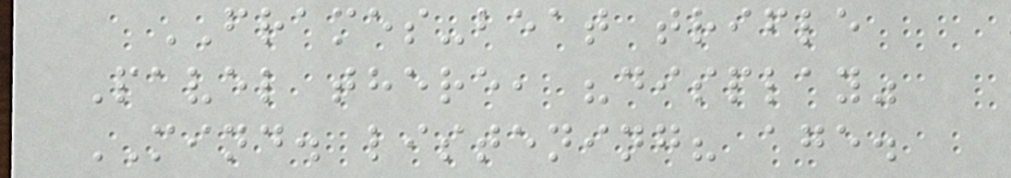FRAMES-beat trifle
Pavel there, "display"
MIND. listening? age.
